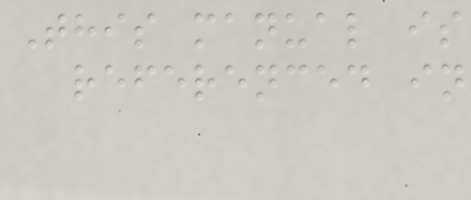This manual is
referenced in
